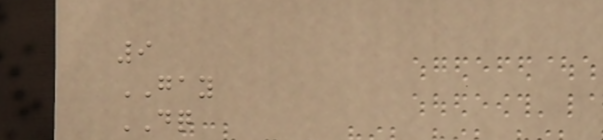9
GAY
DQ
